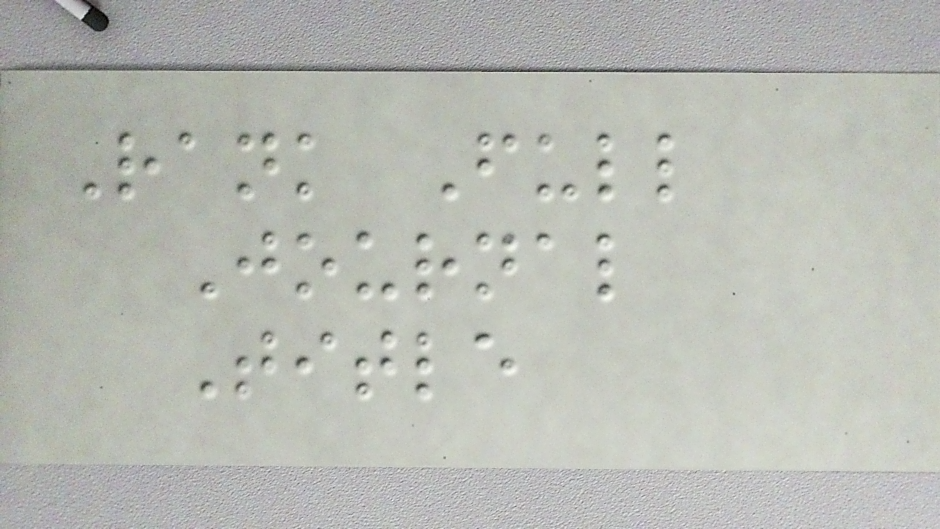Rank Full
Journal
Title
